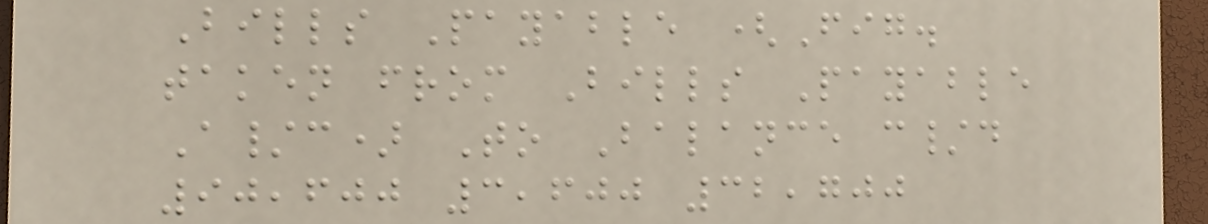Bills Payable (Fig.
taken from Bills Payable
A/c) To Balance c/d
90,600 3,600 32,700
